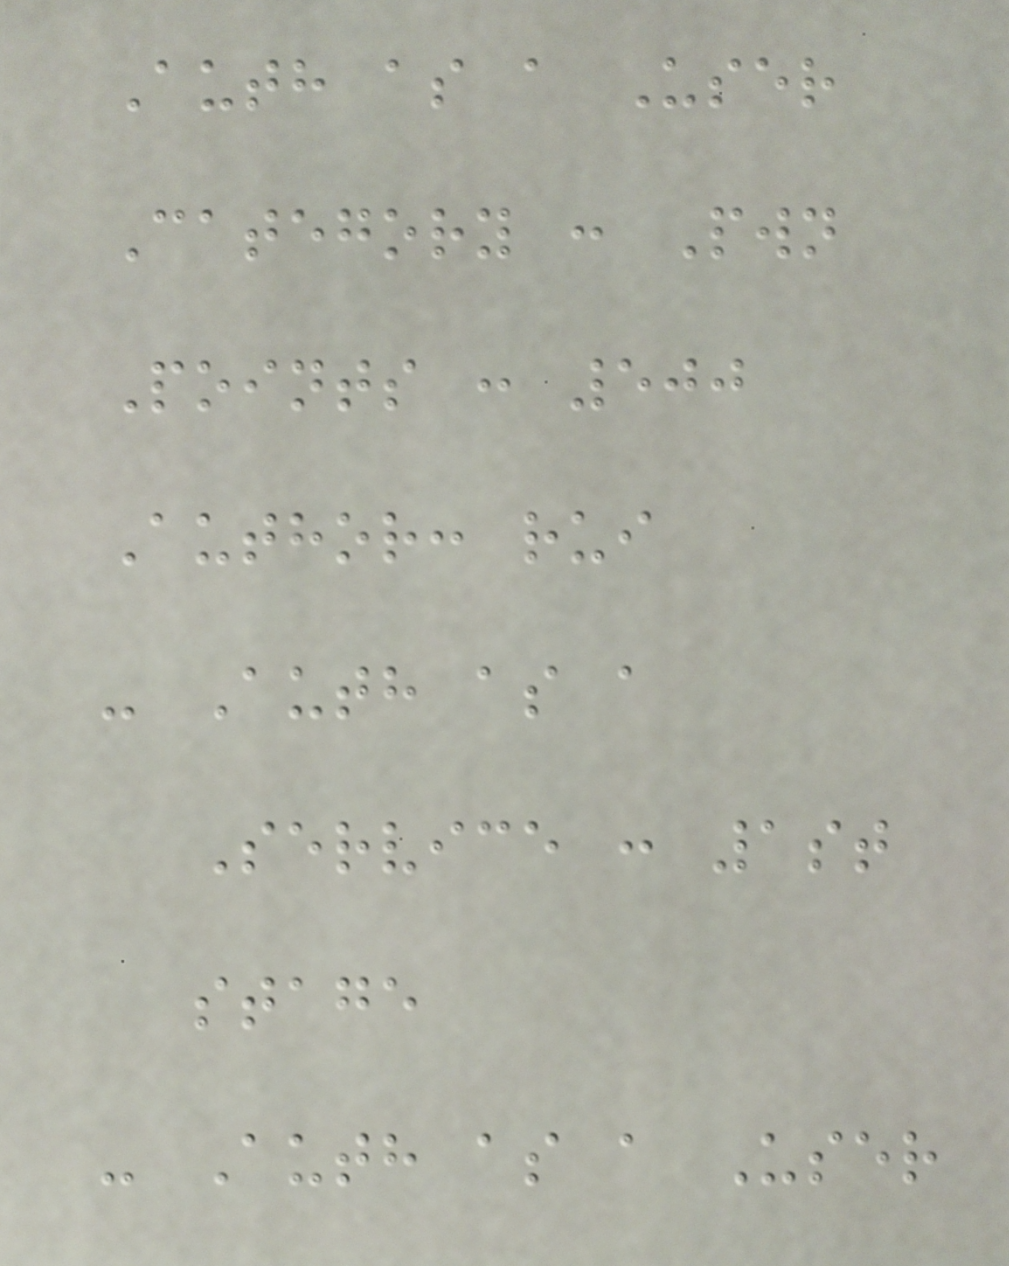Auth as a User
Category : Pwn
Points : 500
Author: rui
- Auth as a
Service : 1st
stage
- Auth as a User
